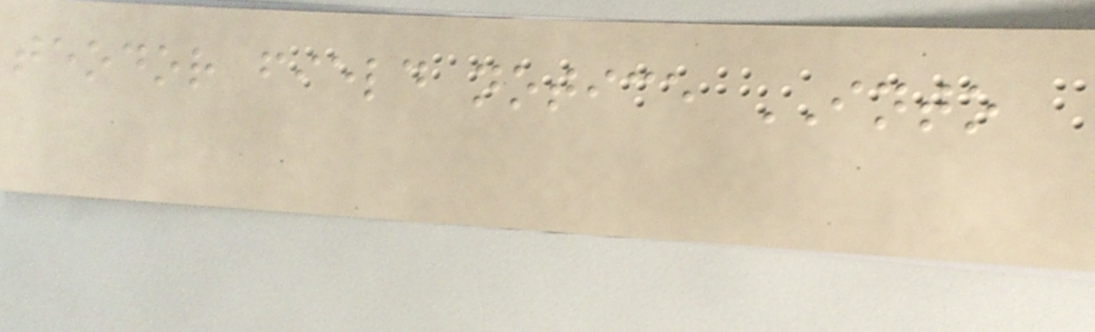teodor field notice INTO
